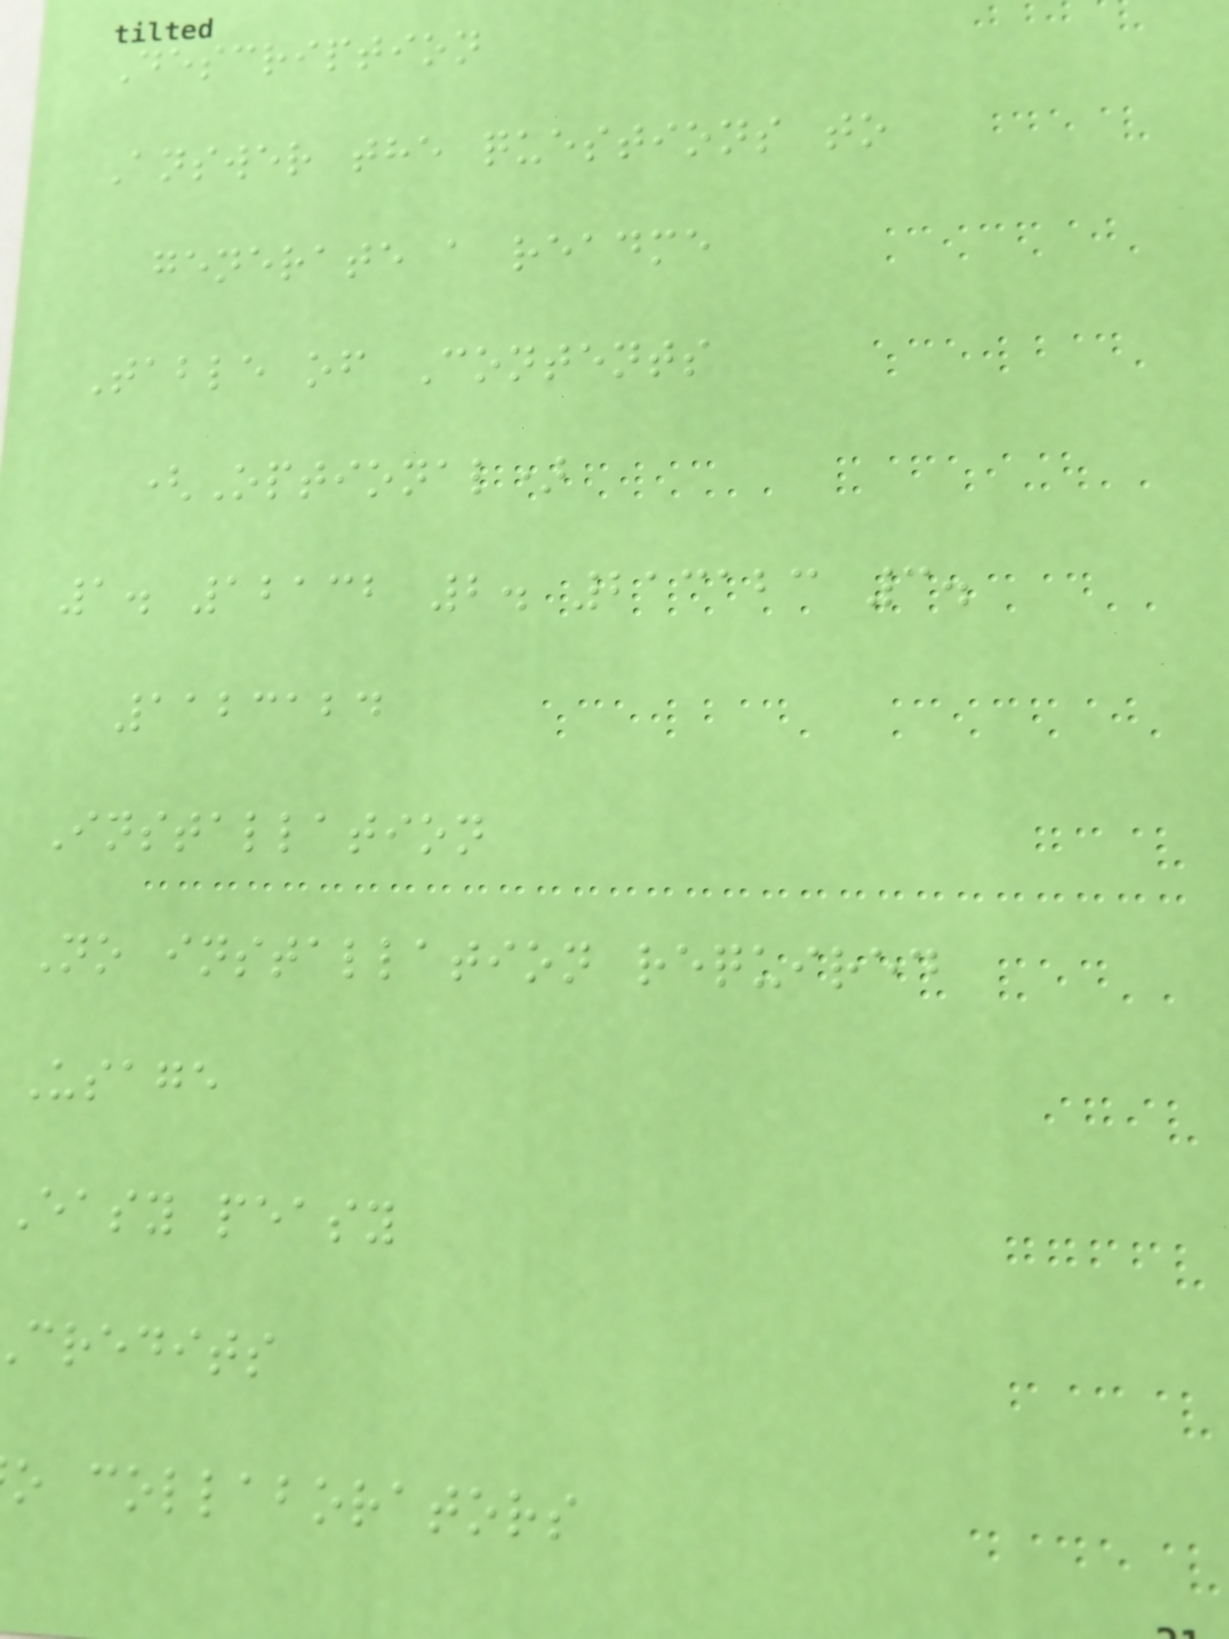Description
Answer the questions to
generate a readme
Table of Contents
(Optional)
1. 12132 2. 213123 3.
1123124
Installation
No installation required
Usage
Easy peasy
credits
o collaborators
